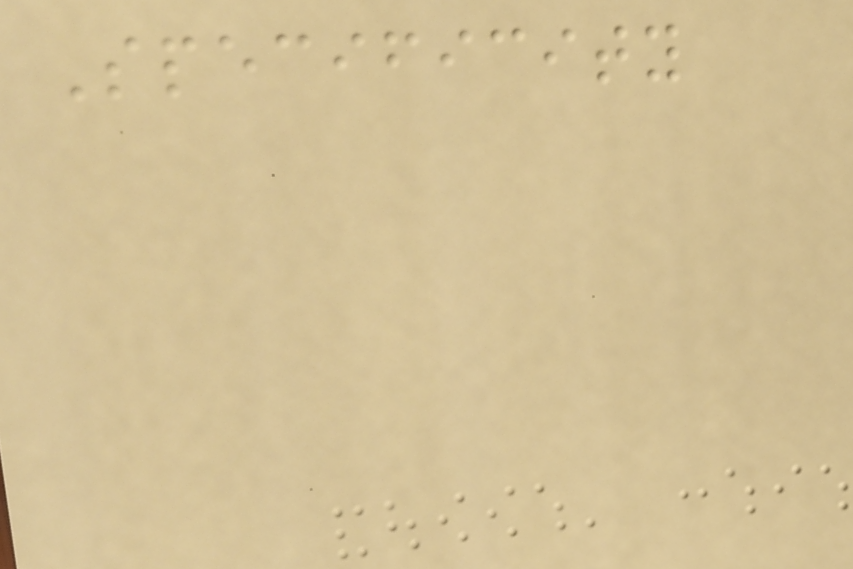Specificity
